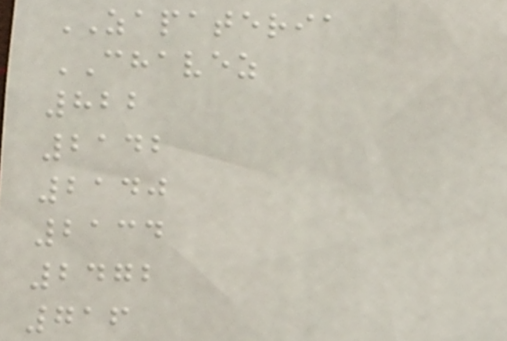ZAPATERIA
CHAVEZ
822
2142
2140
2134
2472
716
